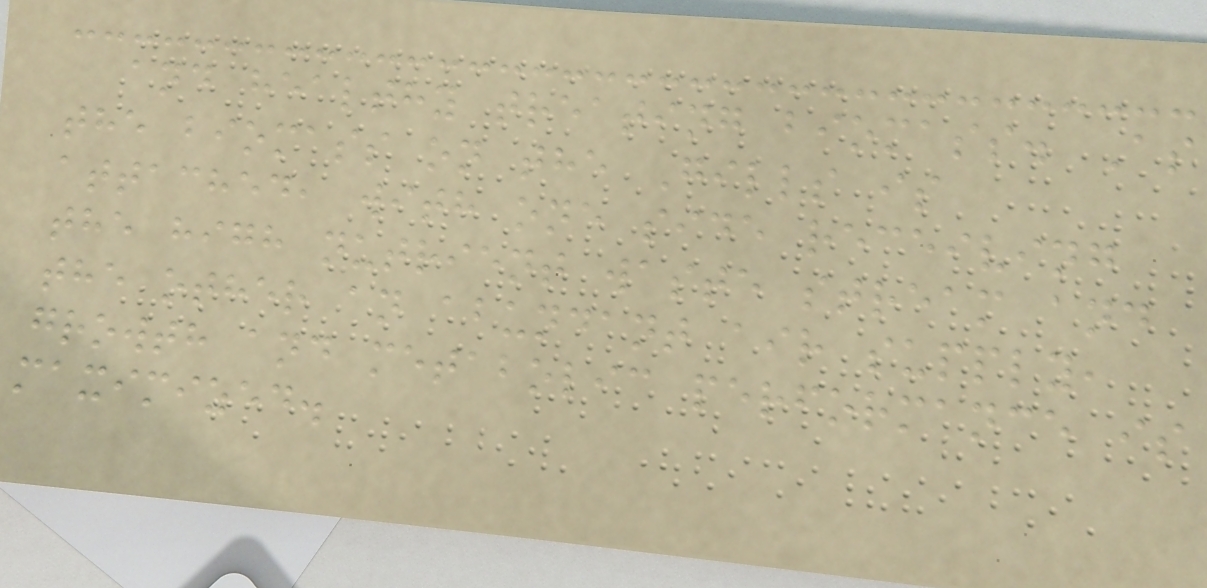and healthy treating biomass. As
the biomass on the Gills is
attached, with one side receiving
the high nutrient waste stream and
the other an abundant air supply,
growth and metabolic performance is
maximized.
